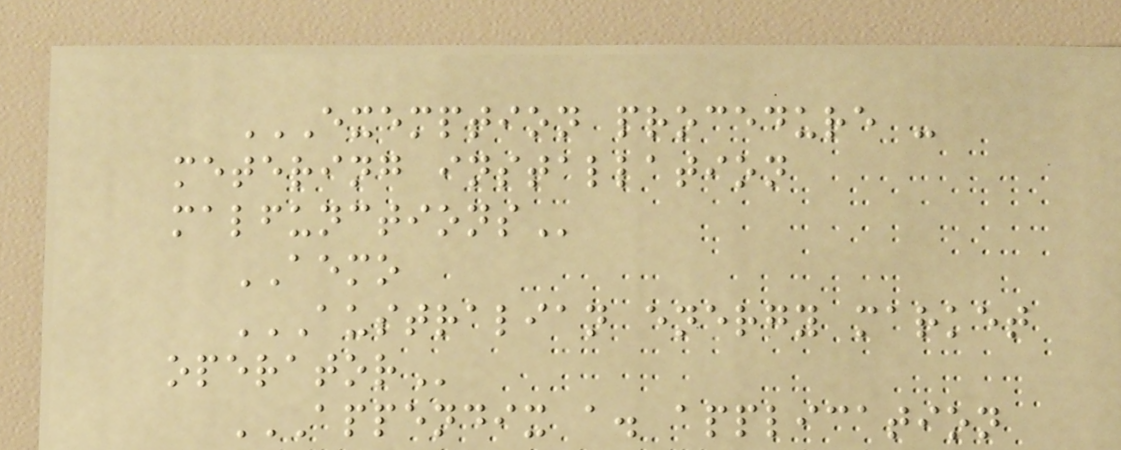EXEMPTION PROCEDURE -
METERING INSTALLATION
MALFUNCTIONS
AEMO
AUSTRALIAN ENERGY MARKET
OPERATOR
APPENDIX A. APPLICATION
